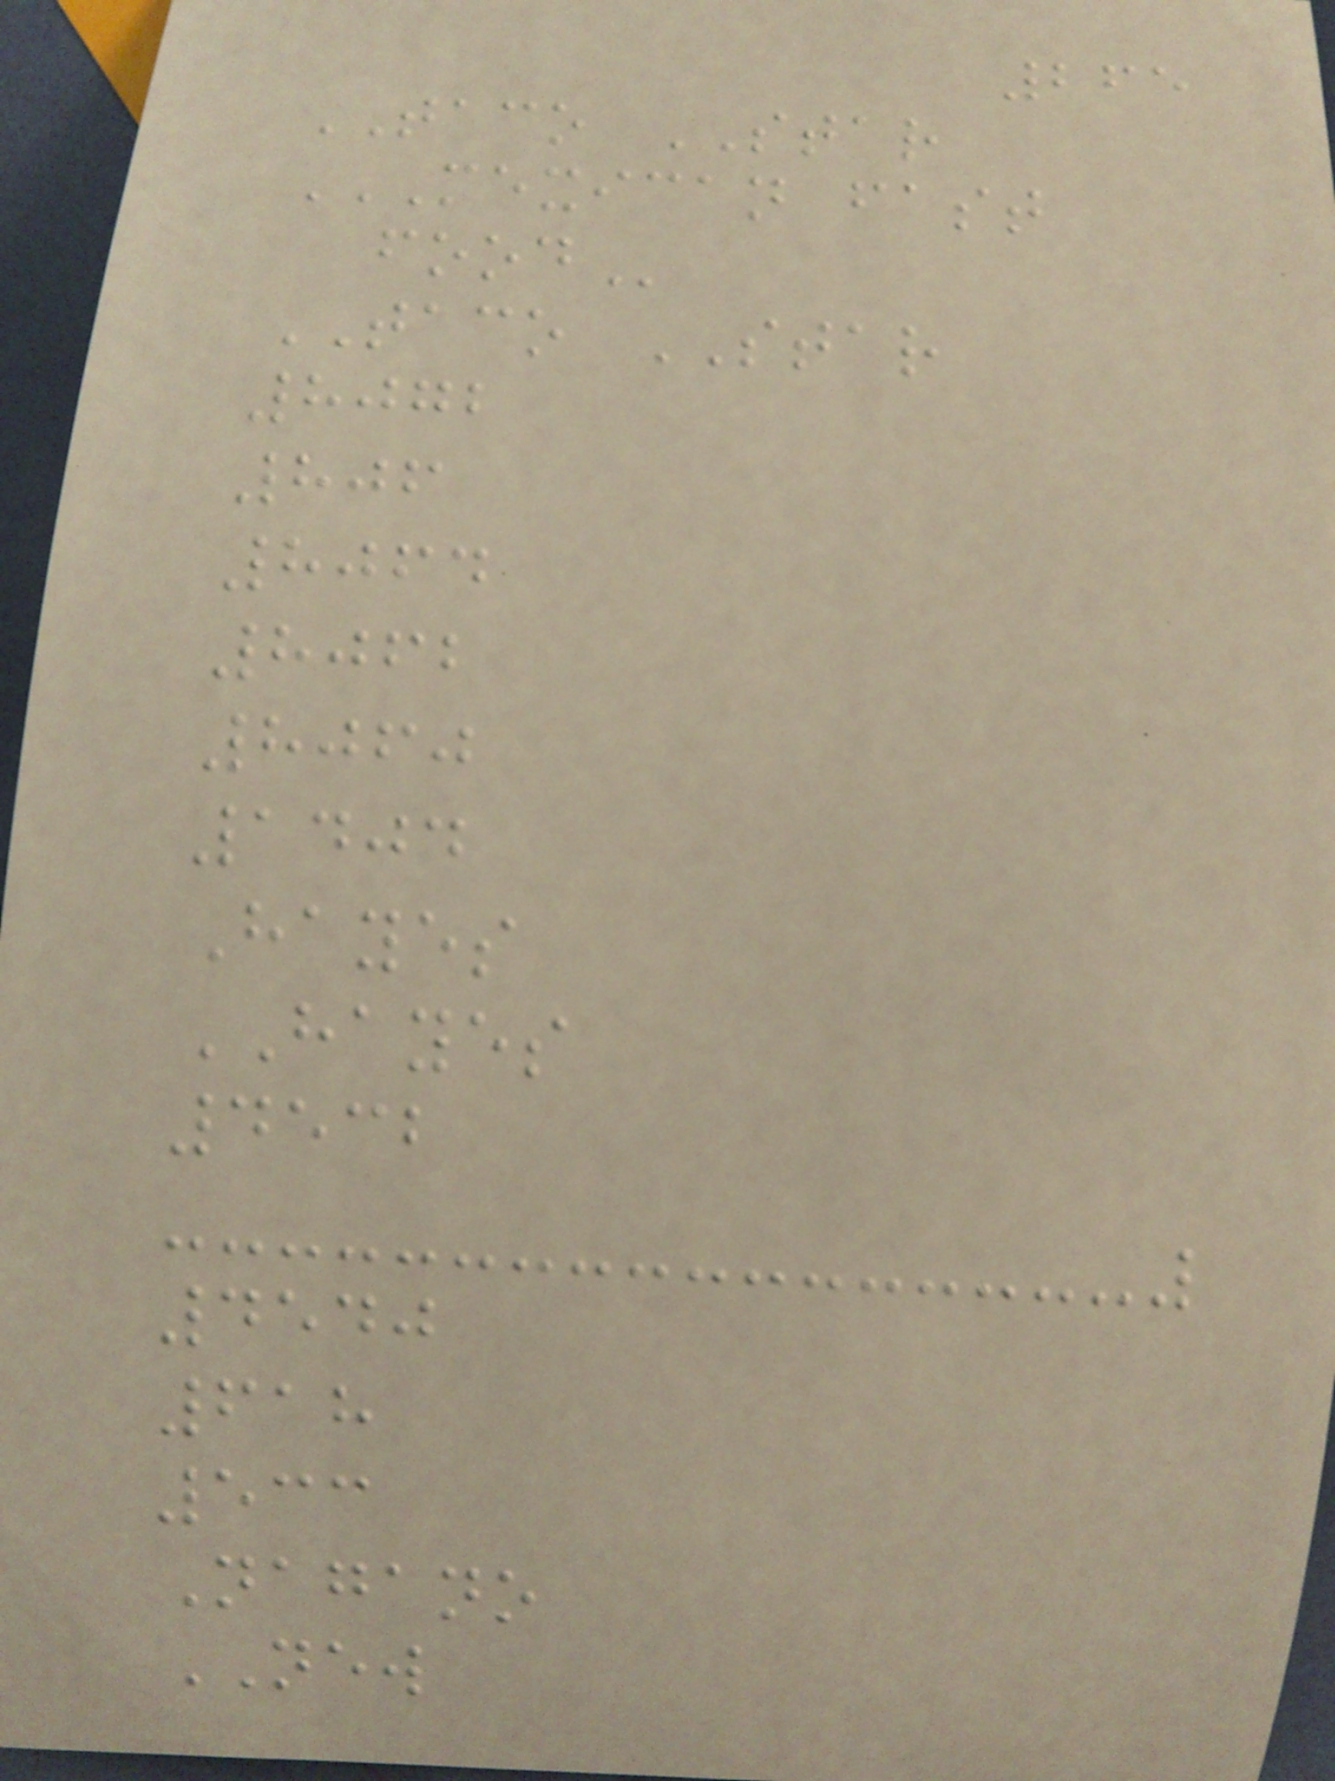265
TACO STAR
MEXICAN FAST
FOOD
TACO STAR
8072
806
8064
8062
8060
1404
Hayes
HAYES
4532
4540
618
533
Nagano
NEW
